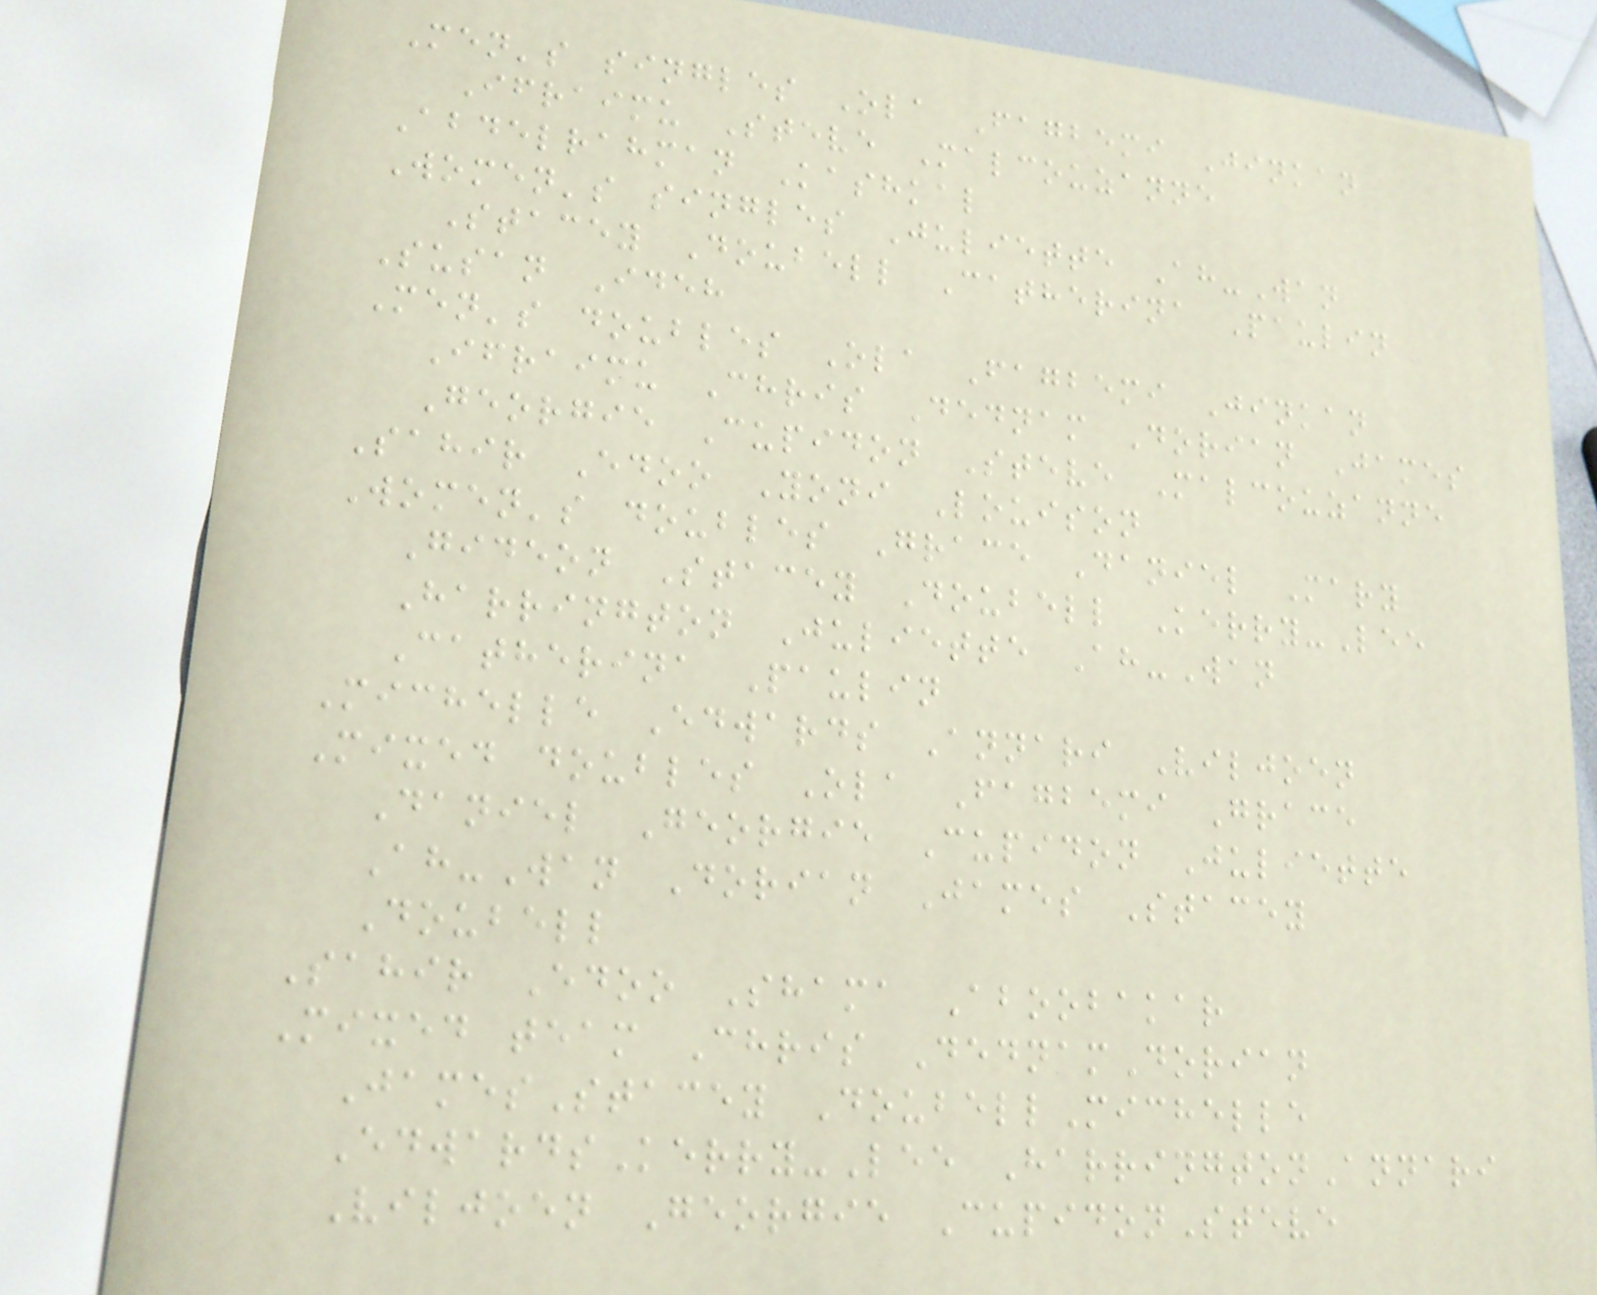Men's singles Ola Fagbemi Jinkan
Ifraimu Steve Malcouzanne
Abdelrahman Kashkal
Women's singles Juliette Ah-Wan
Stacey Doubell Catherina Paulin
Susan Ideh
Men's doubles Ola Fagbemi Jinkan
Ifraimu Chris Dednam Dorian James
Georgie Cupidon Steve Malcouzanne
Sahir Edoo Yoni Louison
Women's doubles Grace Daniel Mary
Gideon Stacey Doubell Kerry-Lee
Harrington Juliette Ah-Wan
Catherina Paulin
Michelle Edwards Annari Viljoen
Mixed doubles Ola Fagbemi Grace
Daniel Georgie Cupidon Juliette
Ah-Wan Dorian James Stacey
Doubell
Sahir Edoo Shama Aboobakar
Mixed team Chris DednamDorian
JamesStacey DoubellMichelle
EdwardsKerry-Lee HarringtonAnnari
Viljoen Georgie CupidonSteve
